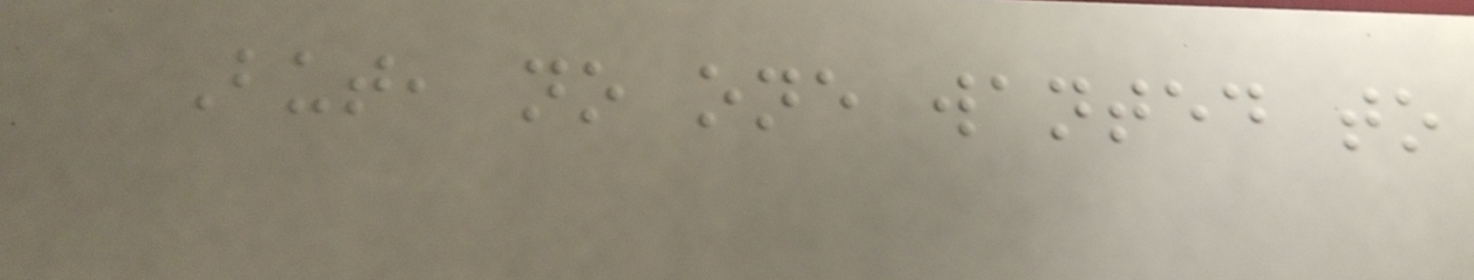But, no one wanted to
